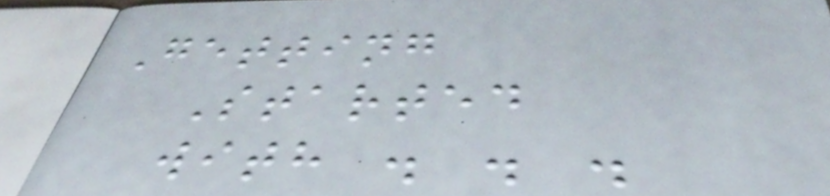Getting
Started
with . . .
